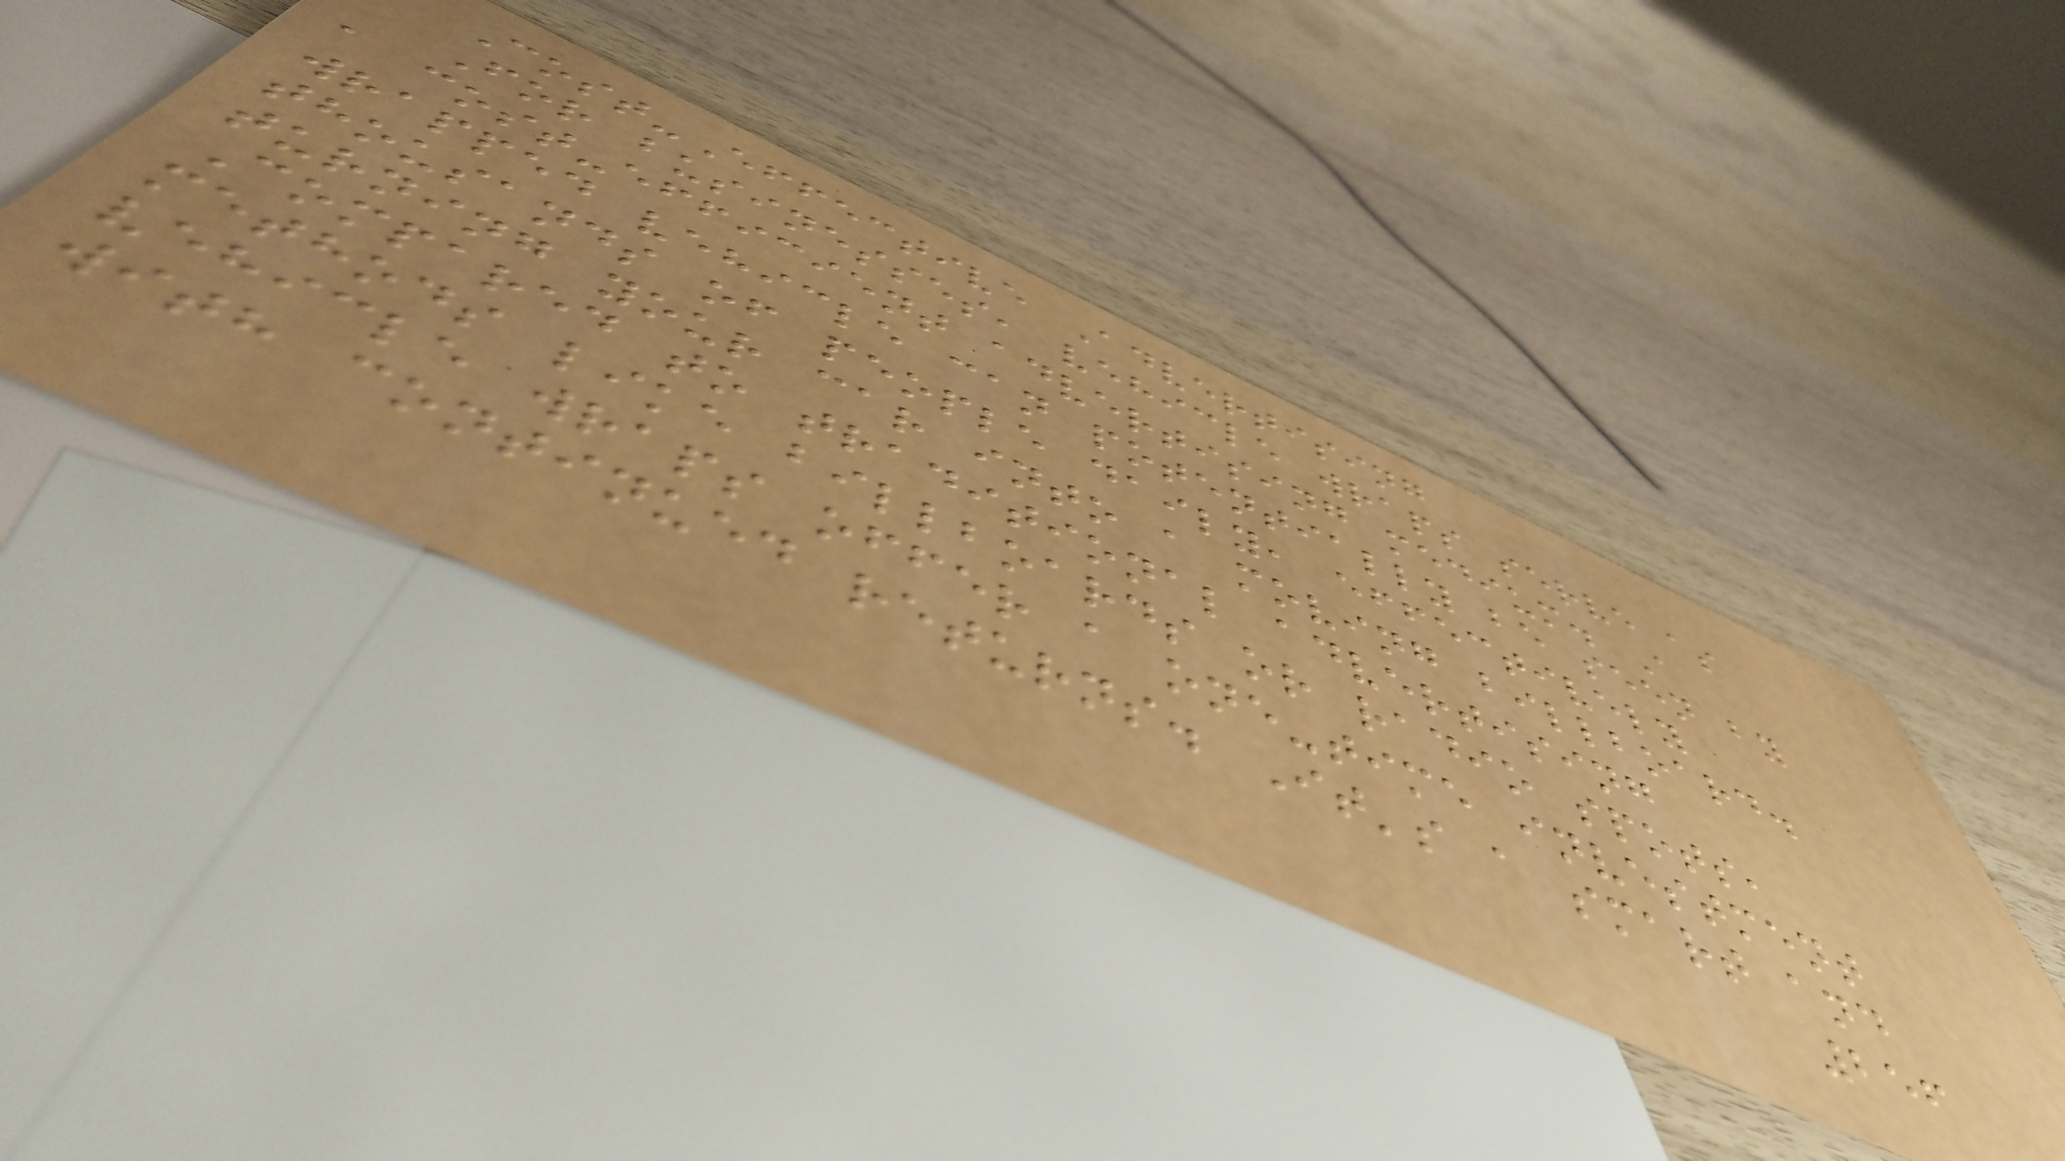Cost-Effective Advertising
For businesses, vehicle wraps serve as
a cost-efficient advertising medium. A
wrapped vehicle can potentially be seen by
thousands of people daily, effectively
turning your car into a moving billboard.
Compared to traditional advertising
methods like billboards or radio spots,
vehicle wraps offer a one-time investment
with continued returns. It's a smart and
256
